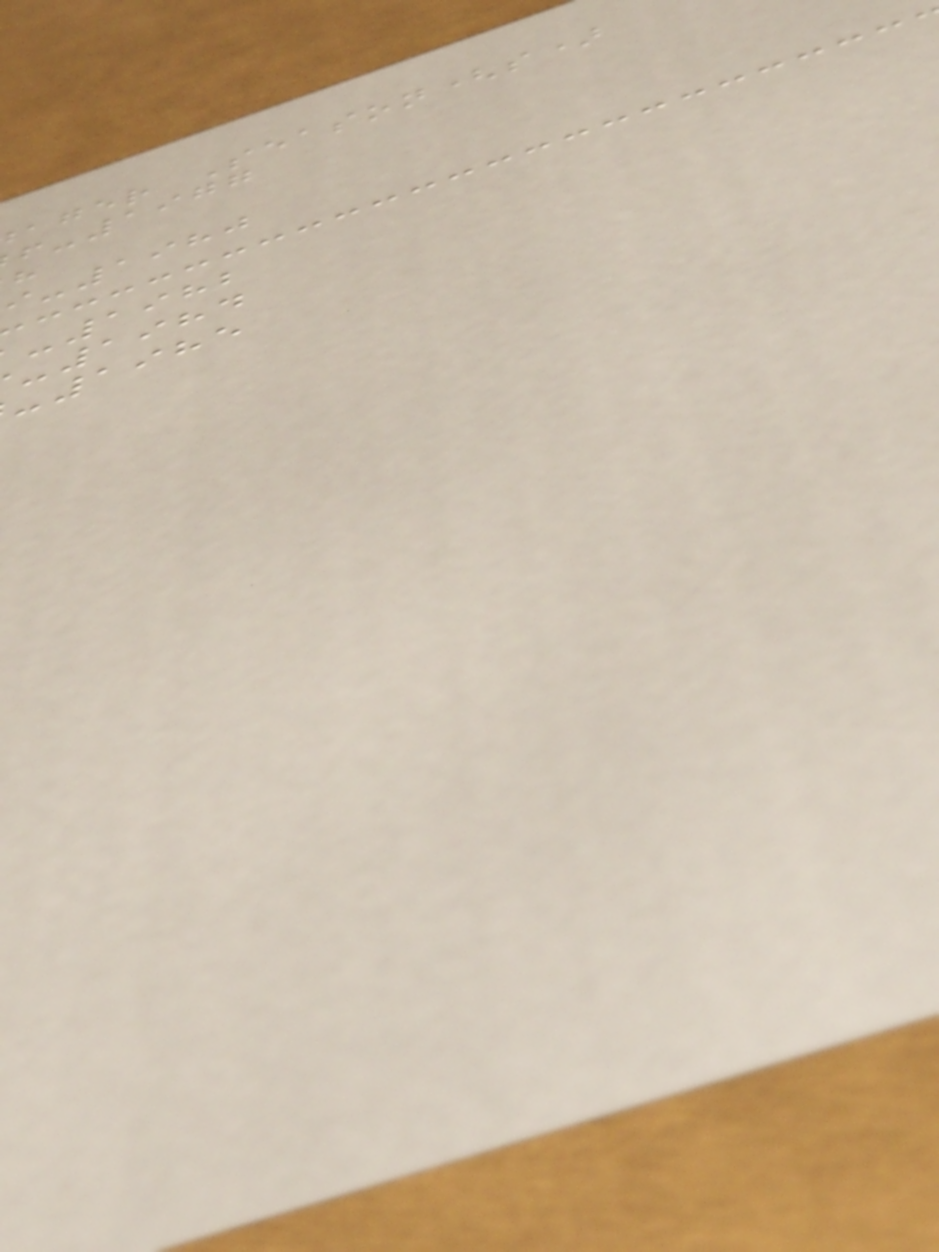ager Season(s)
-1977
-1980
-1982
-1984
-1985
